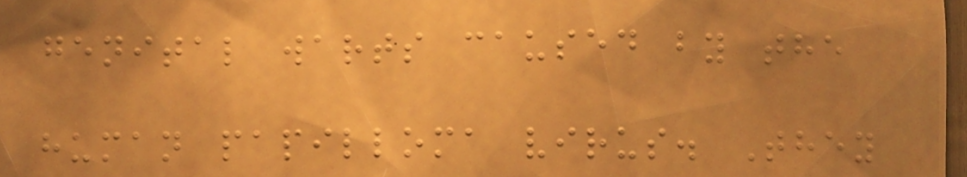genital warts caused by the
human papilloma virus. They
